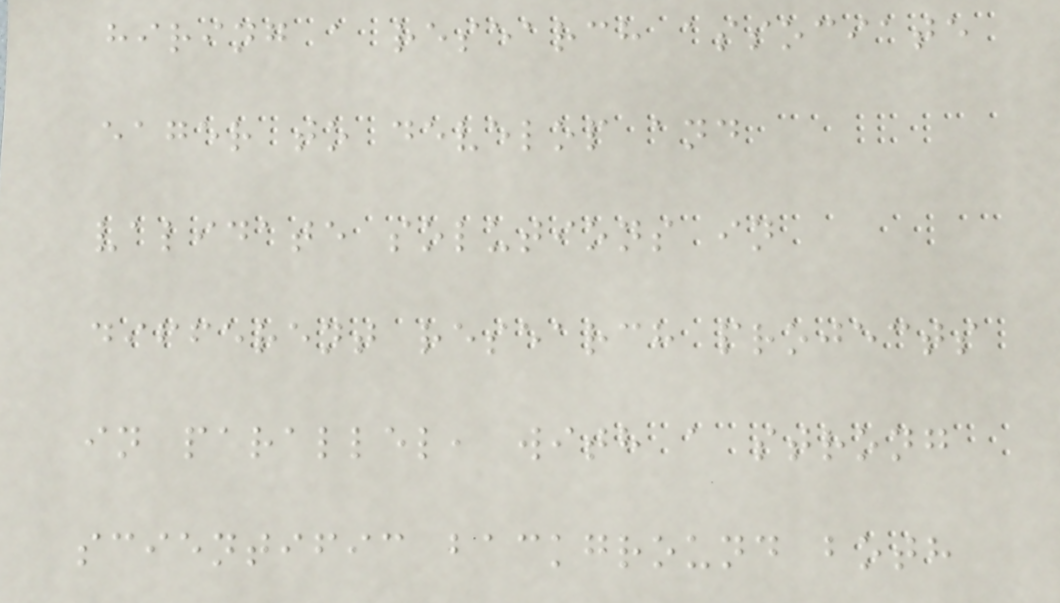hiring a research associate
eager to develop and
validate solutions in
different research projects
in parallel, with a strong
scientific background both
